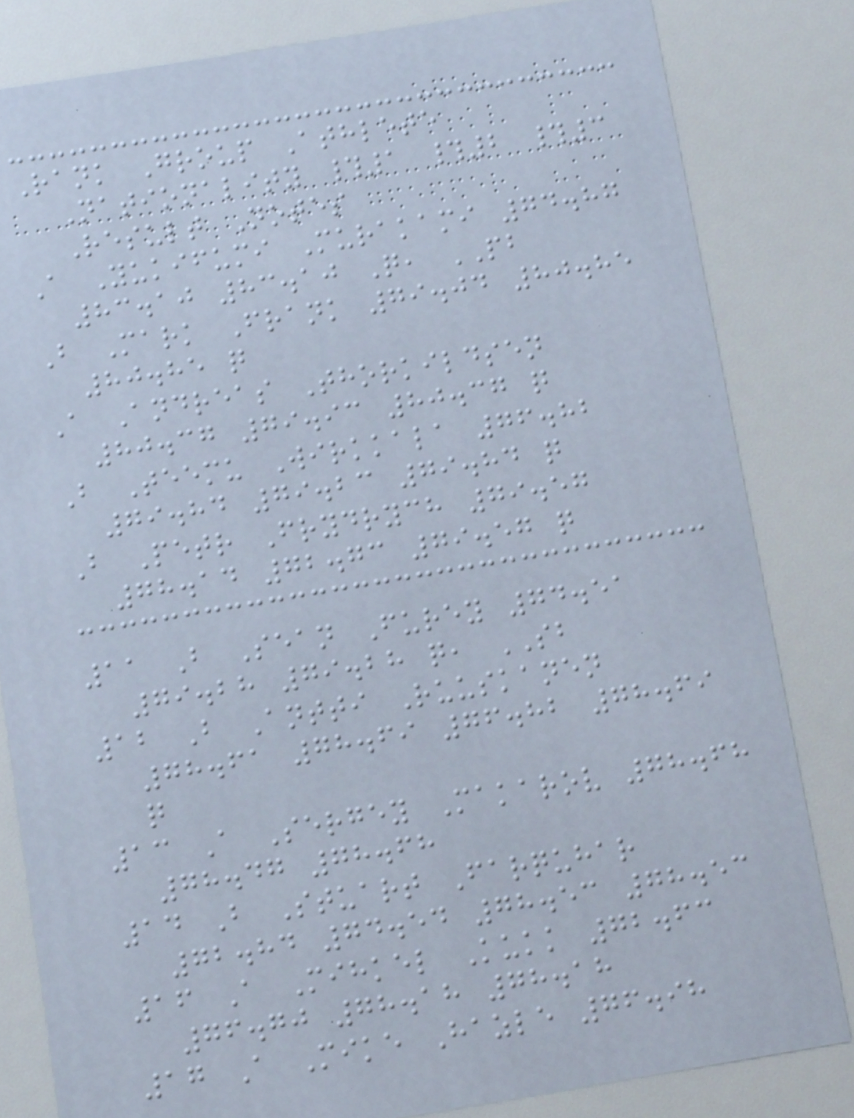Rank Group Athlete
Nationality #1 #2 #3
Result Notes
A Yukifumi Murakami 74.87
83.10 83.10 Q, PB
B Mark Frank 79.04 80.85
80.85 q
A Andreas Thorkildsen
80.37 79.93 80.37 q
B Teemu Wirkkala 76.82
79.84 79.23 79.84 q
B Petr Frydrych 79.57
78.14 72.73 79.57 q
11 B Sean Furey 74.51
79.28 79.28 q, SB
12 B Antti Ruuskanen
78.61 78.69 76.82 78.69
q
13 A Sergey Makarov 78.68
78.47 78.68
14 B Stuart Farquhar
72.84 74.54 78.53 78.53
16 A Mihkel Kukk 72.63
76.70 78.18 78.18
17 A Mike Hazle 76.98
